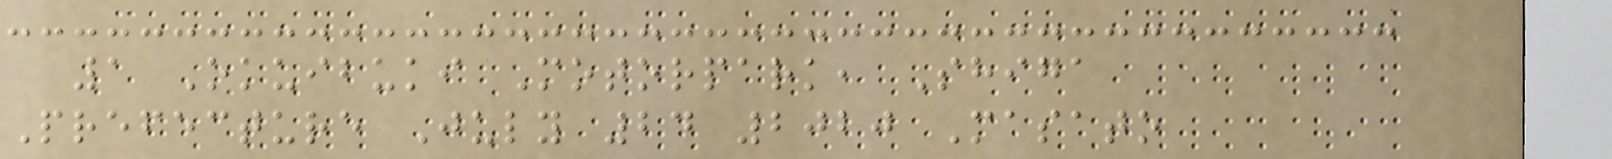1 Okuibuki Motorpark, Shiga
Prefecture July 24 2020 Masato
